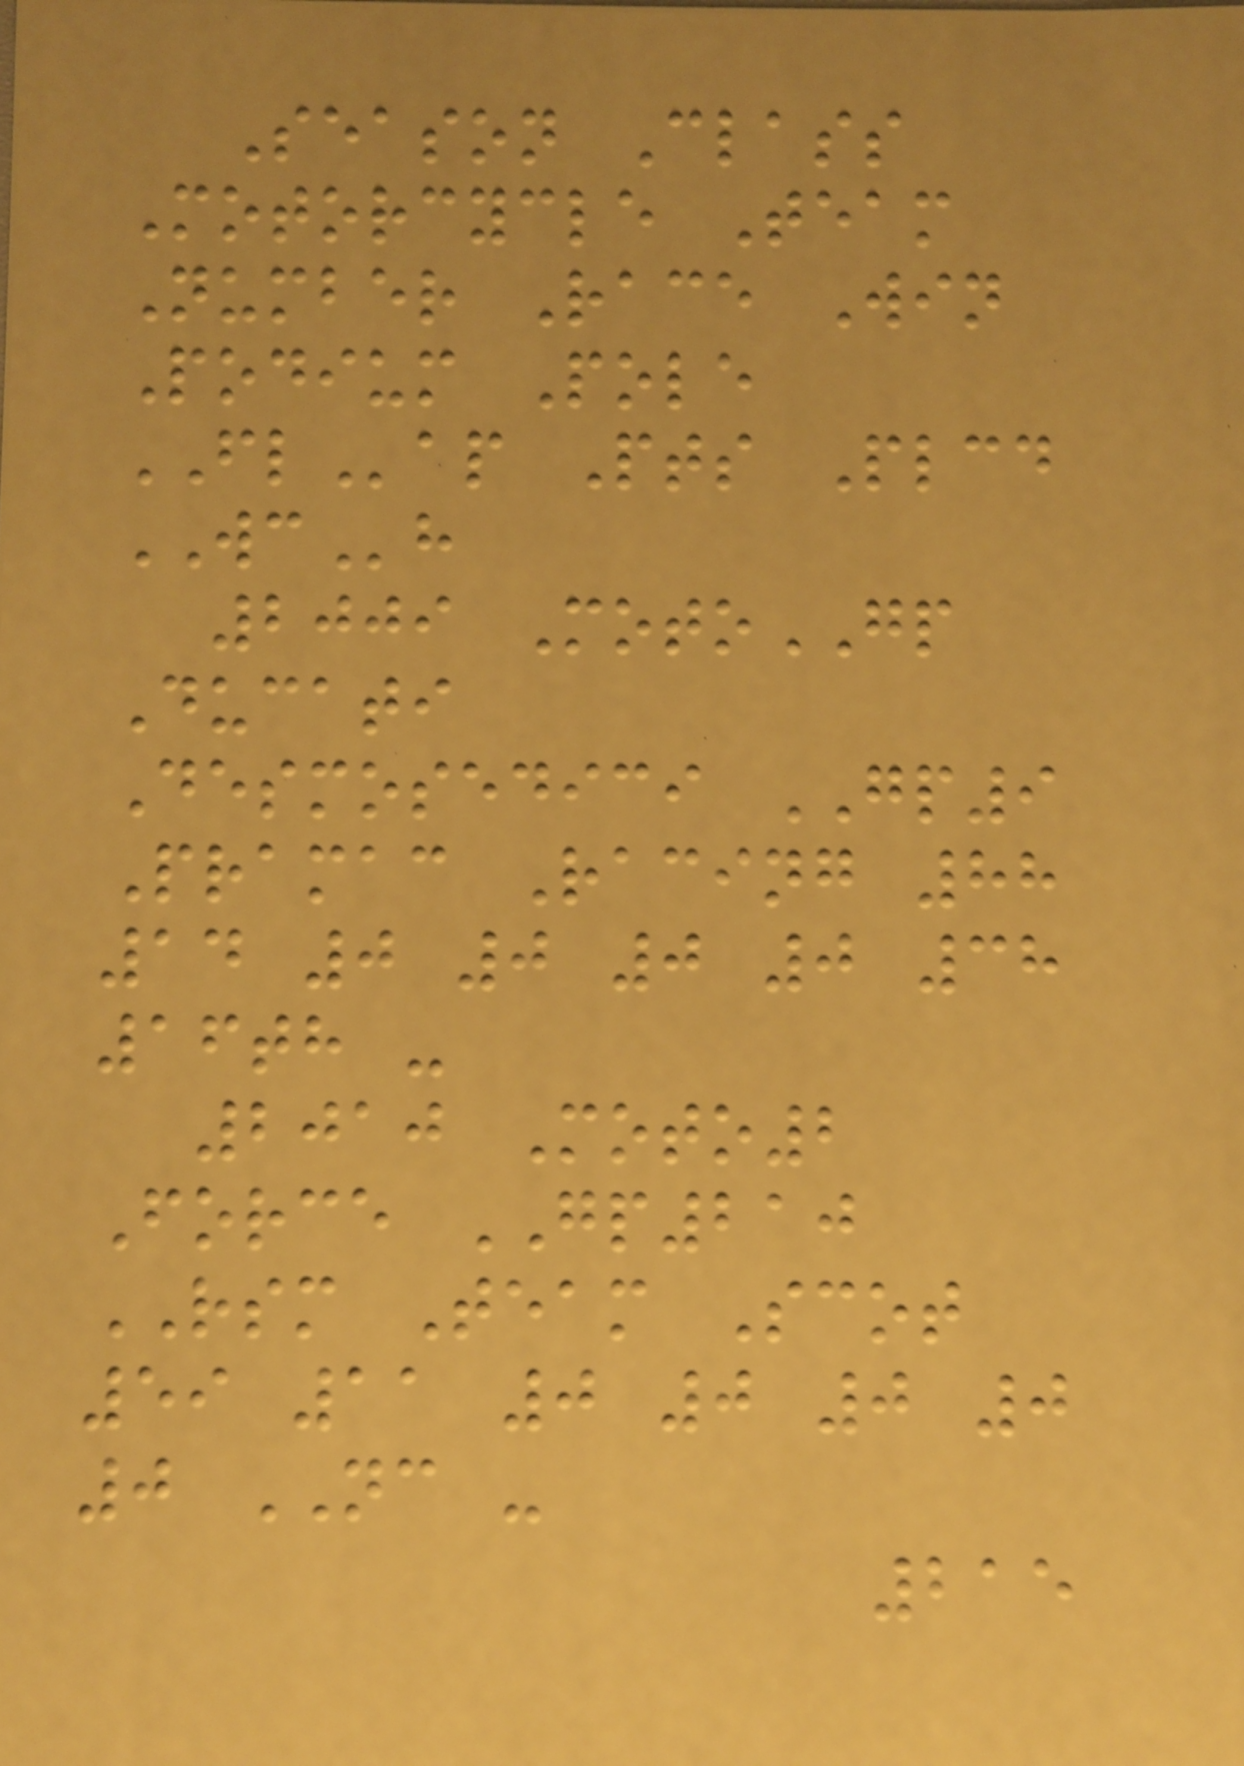Season Class
Motorcycle Team
Number Race Win
Podium Pole
FLap Pts Plcd
WCh
2009 MotoGP
Ducati
Desmosedici GP9
Pramac Racing 88
14 0 0 0 0 38
16th -
2010 Moto2
Force GP210
RSM Team Scot
59 11 0 0 0 0
0 NC -
215
